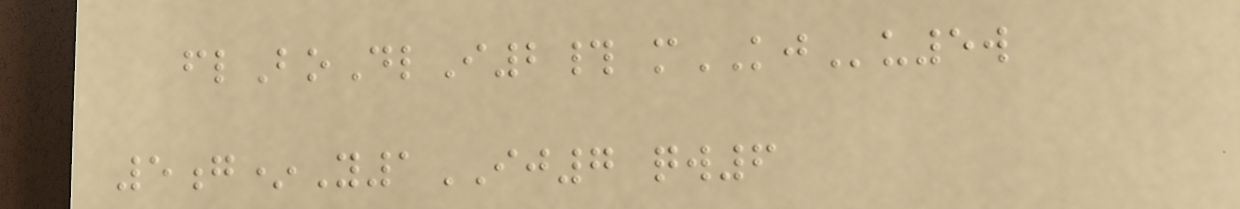flBoDlI2# mKJu5w
5g*Y1IJ7 qw6
